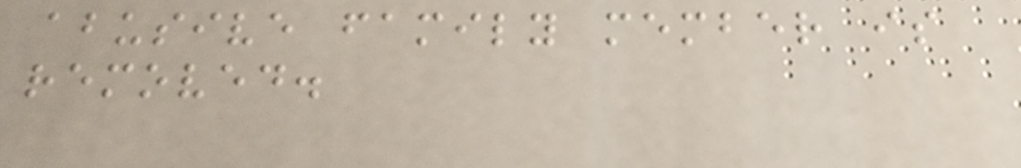abusive family member is
removed.
